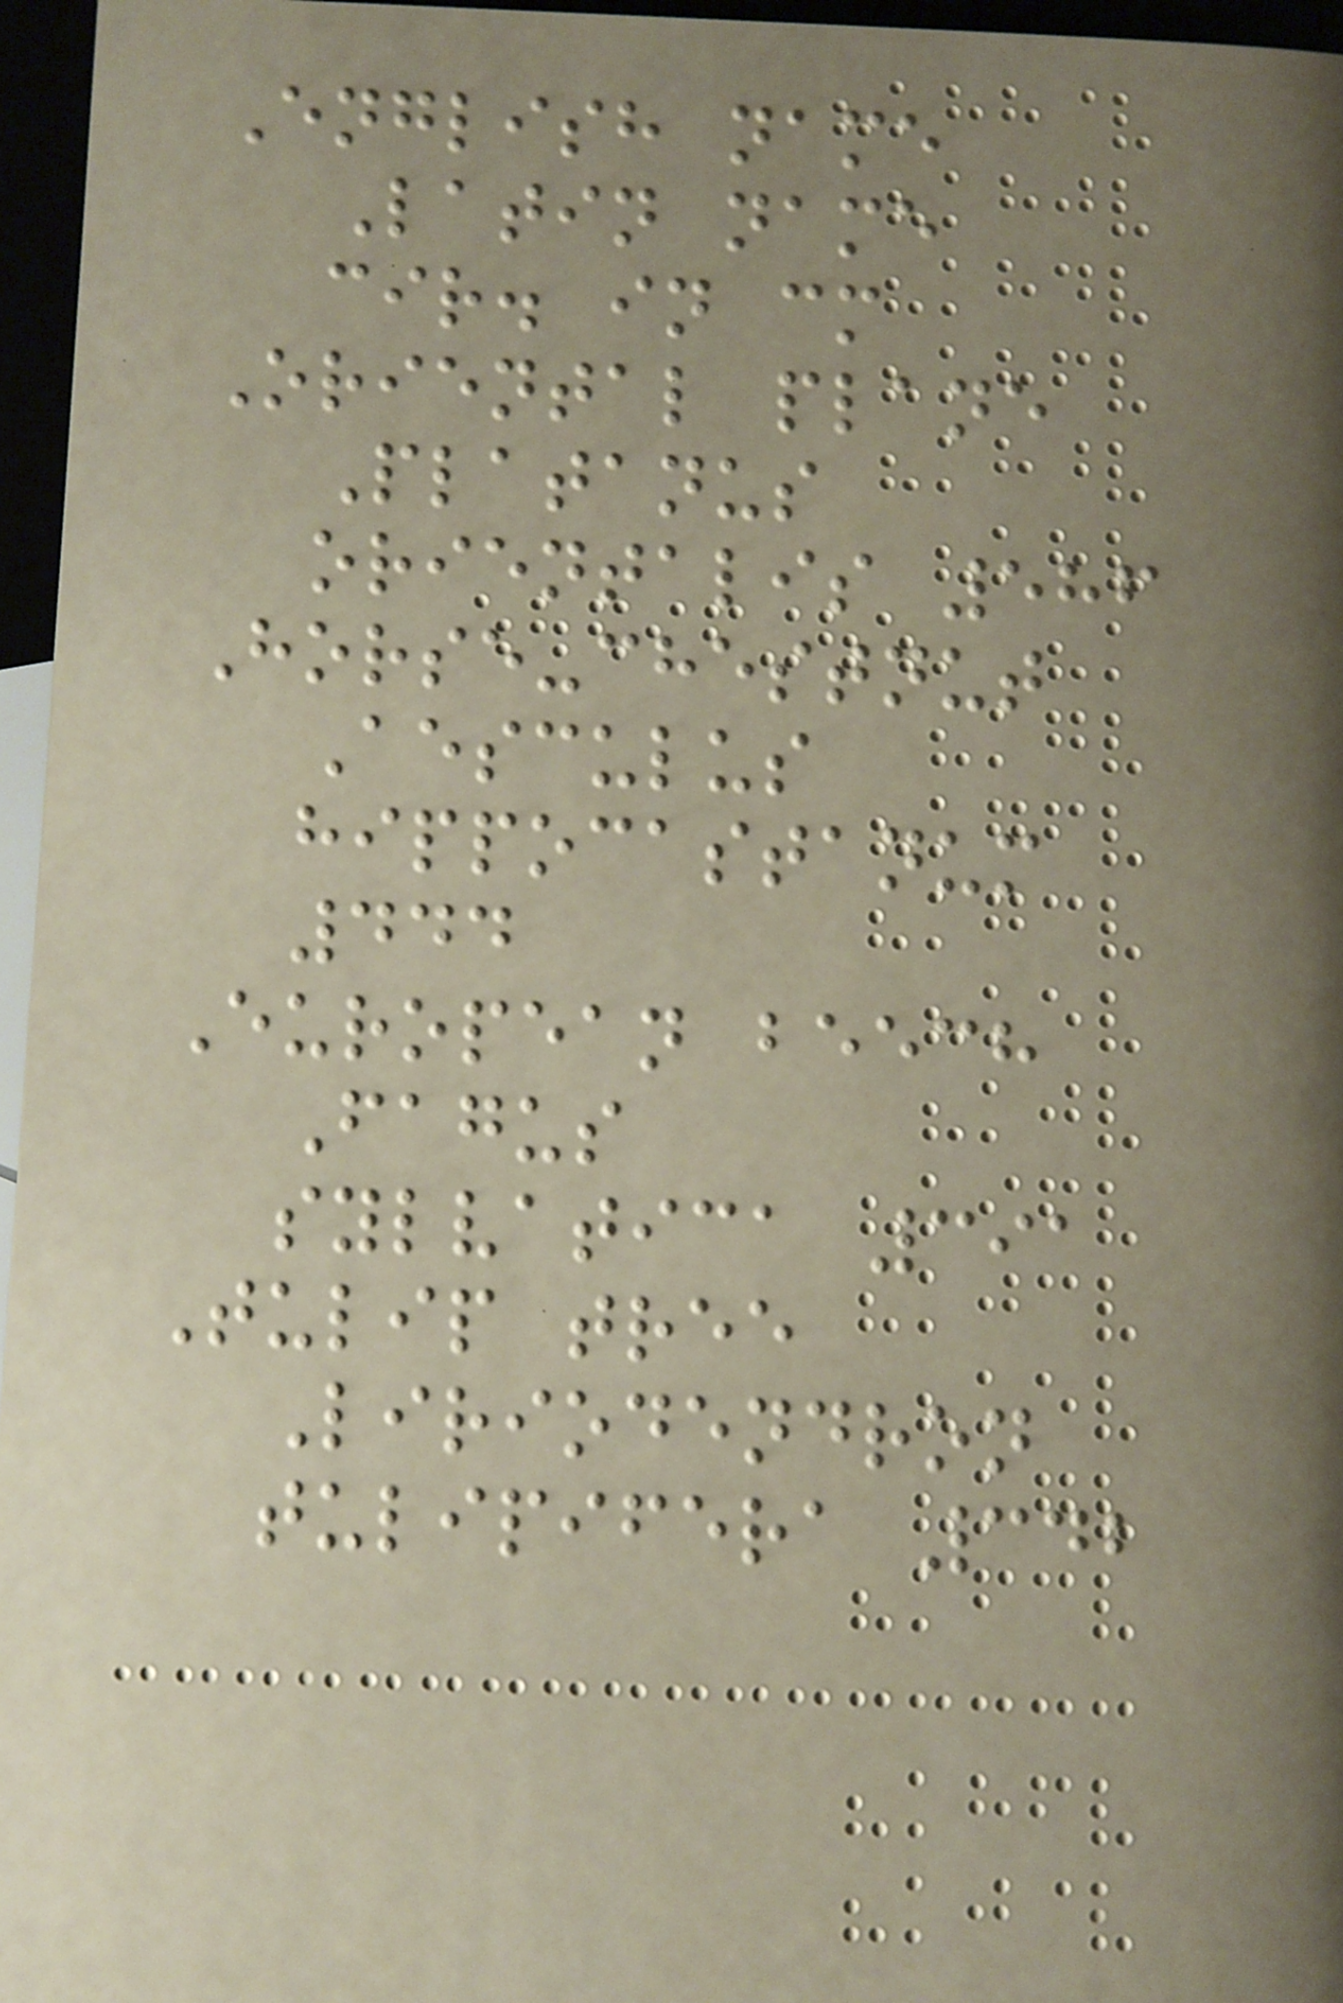English name
Latin name
cir. in cm
Oriental plane
Platanus
orientalis 586
Horse-chestnut
Aesculus
hippocastanum
444
European beech
Fagus
sylvatica 391
Tulip tree
Liriodendron
tulipifera 342
